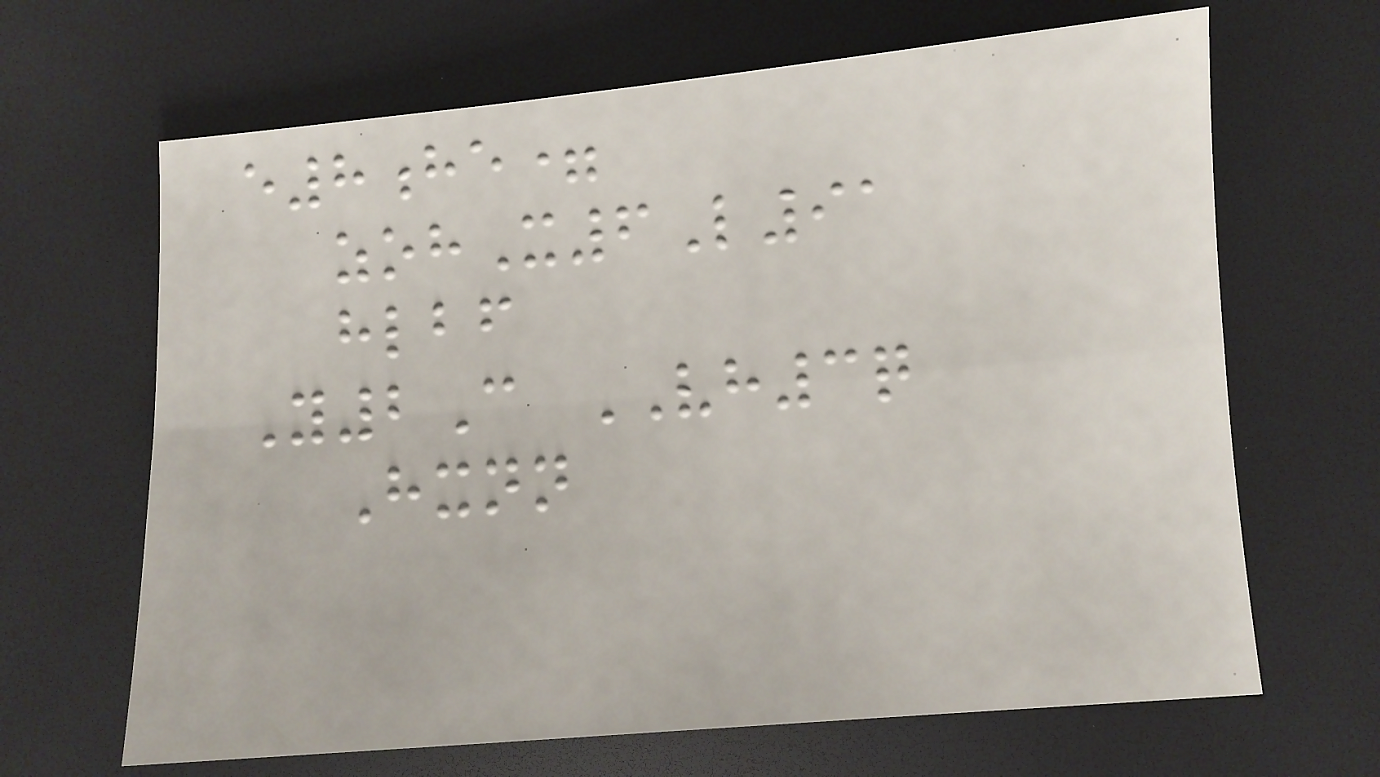e8he=
zohX6L91
hlbf
Y2C VH3q
Hxnn
